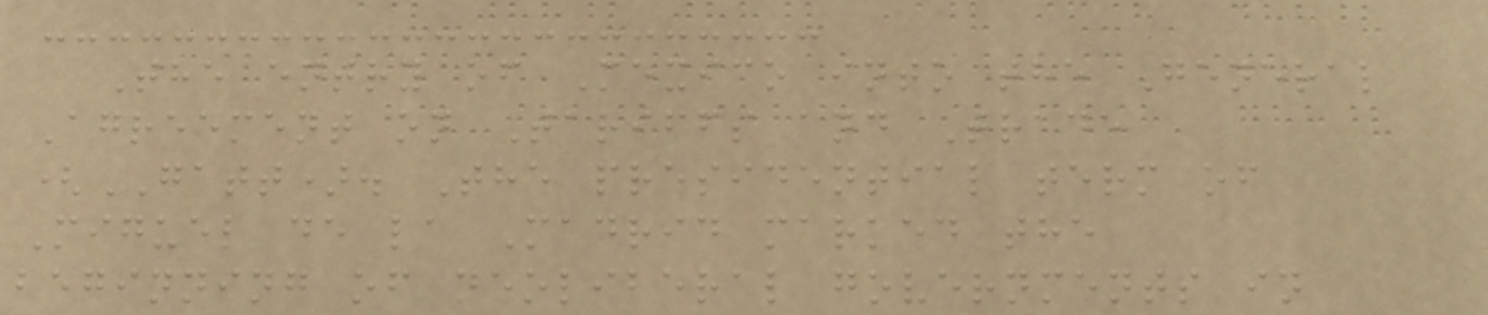The entry of Mexico into the General
Agreement on Tariffs and Trade
(GATT). The presidential term of
Miguel de la Madrid marked the
beginning of neoliberal governments in
